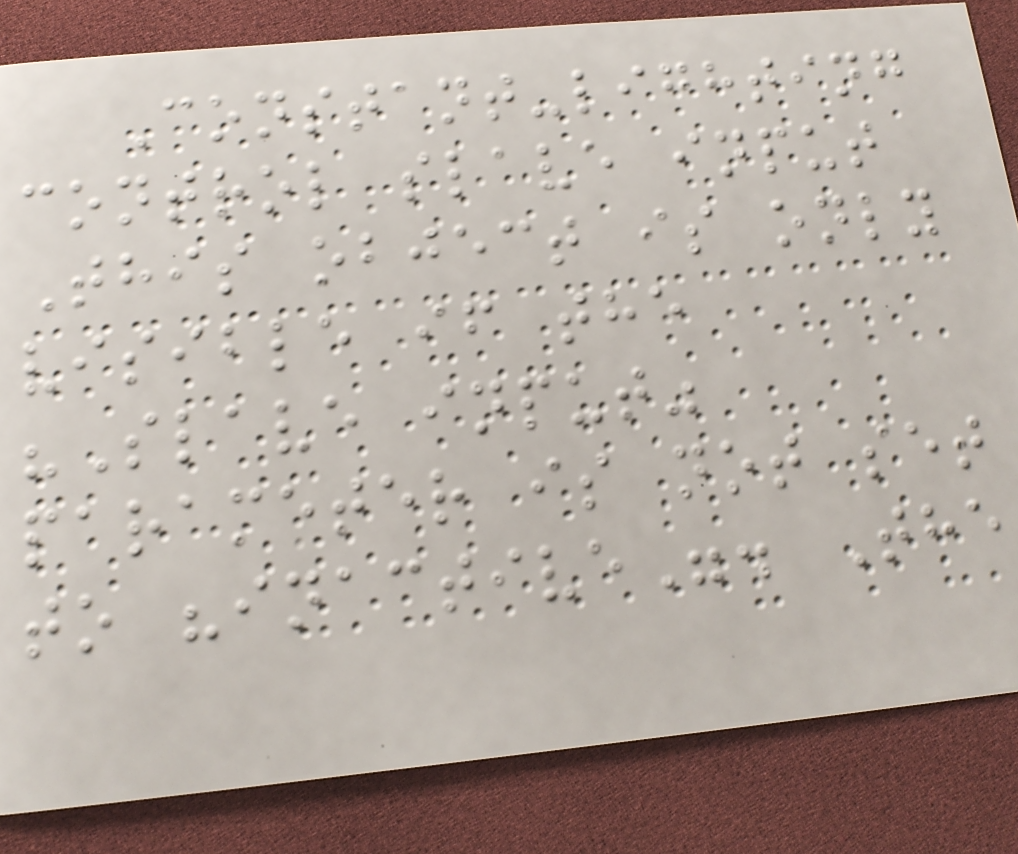Constant-lighting
control slave input
This object is only
visible if the
"Slave input"
parameter is not set
to "inactive". The
